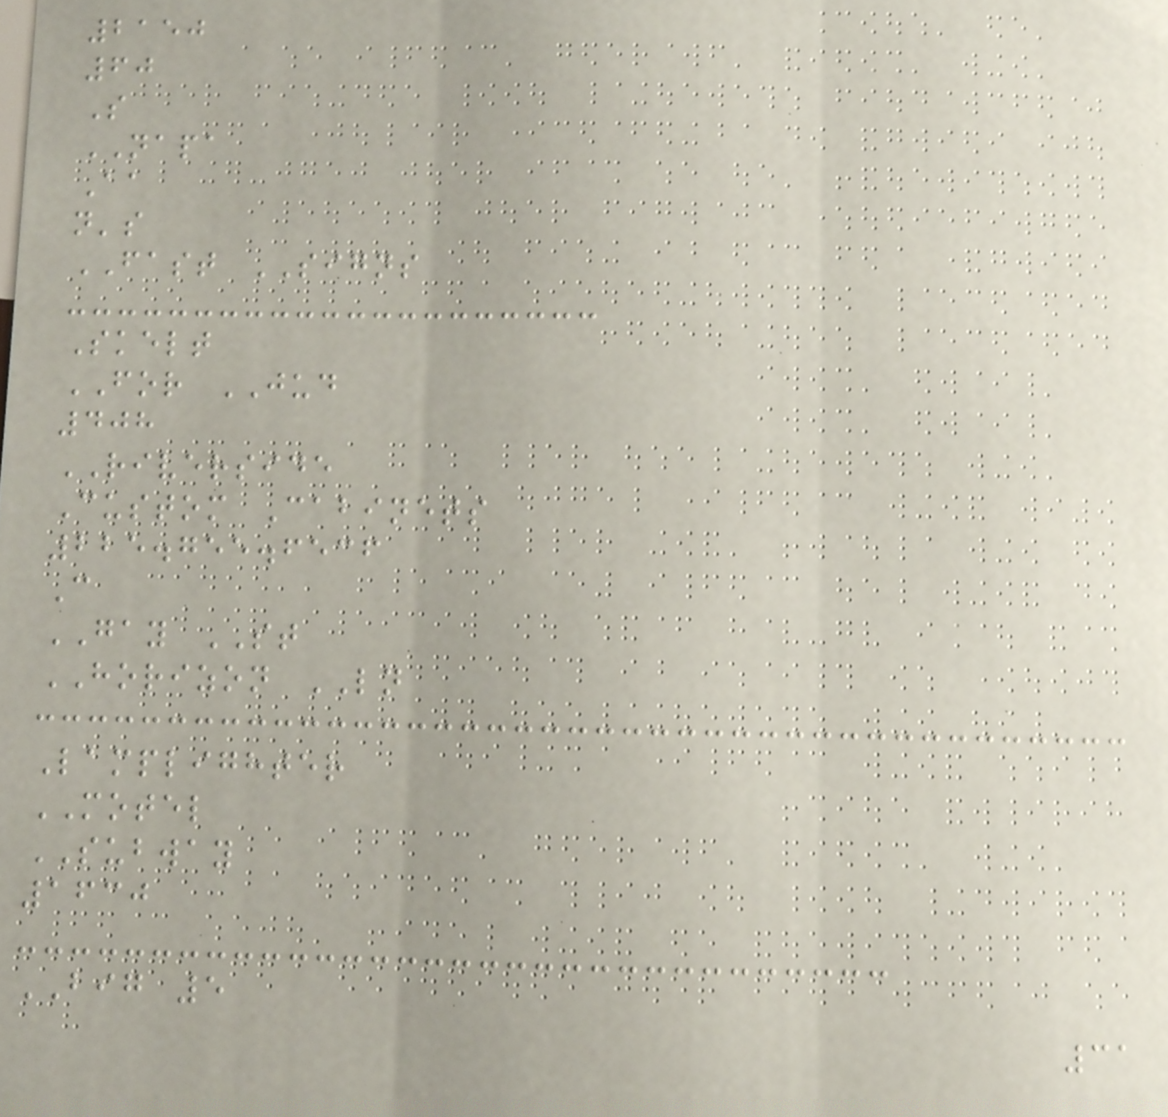2150
60
S
NAPA
Aa
n's
FAST SIGNS
Skelt
FOR JUD
408
RIVERSIDE
Custom Cabinets
225.755.6536
C
GAY ST
HORIZON LN
Lamplighter
MOTEL
SUBWAY
1630
BIG 5
31
